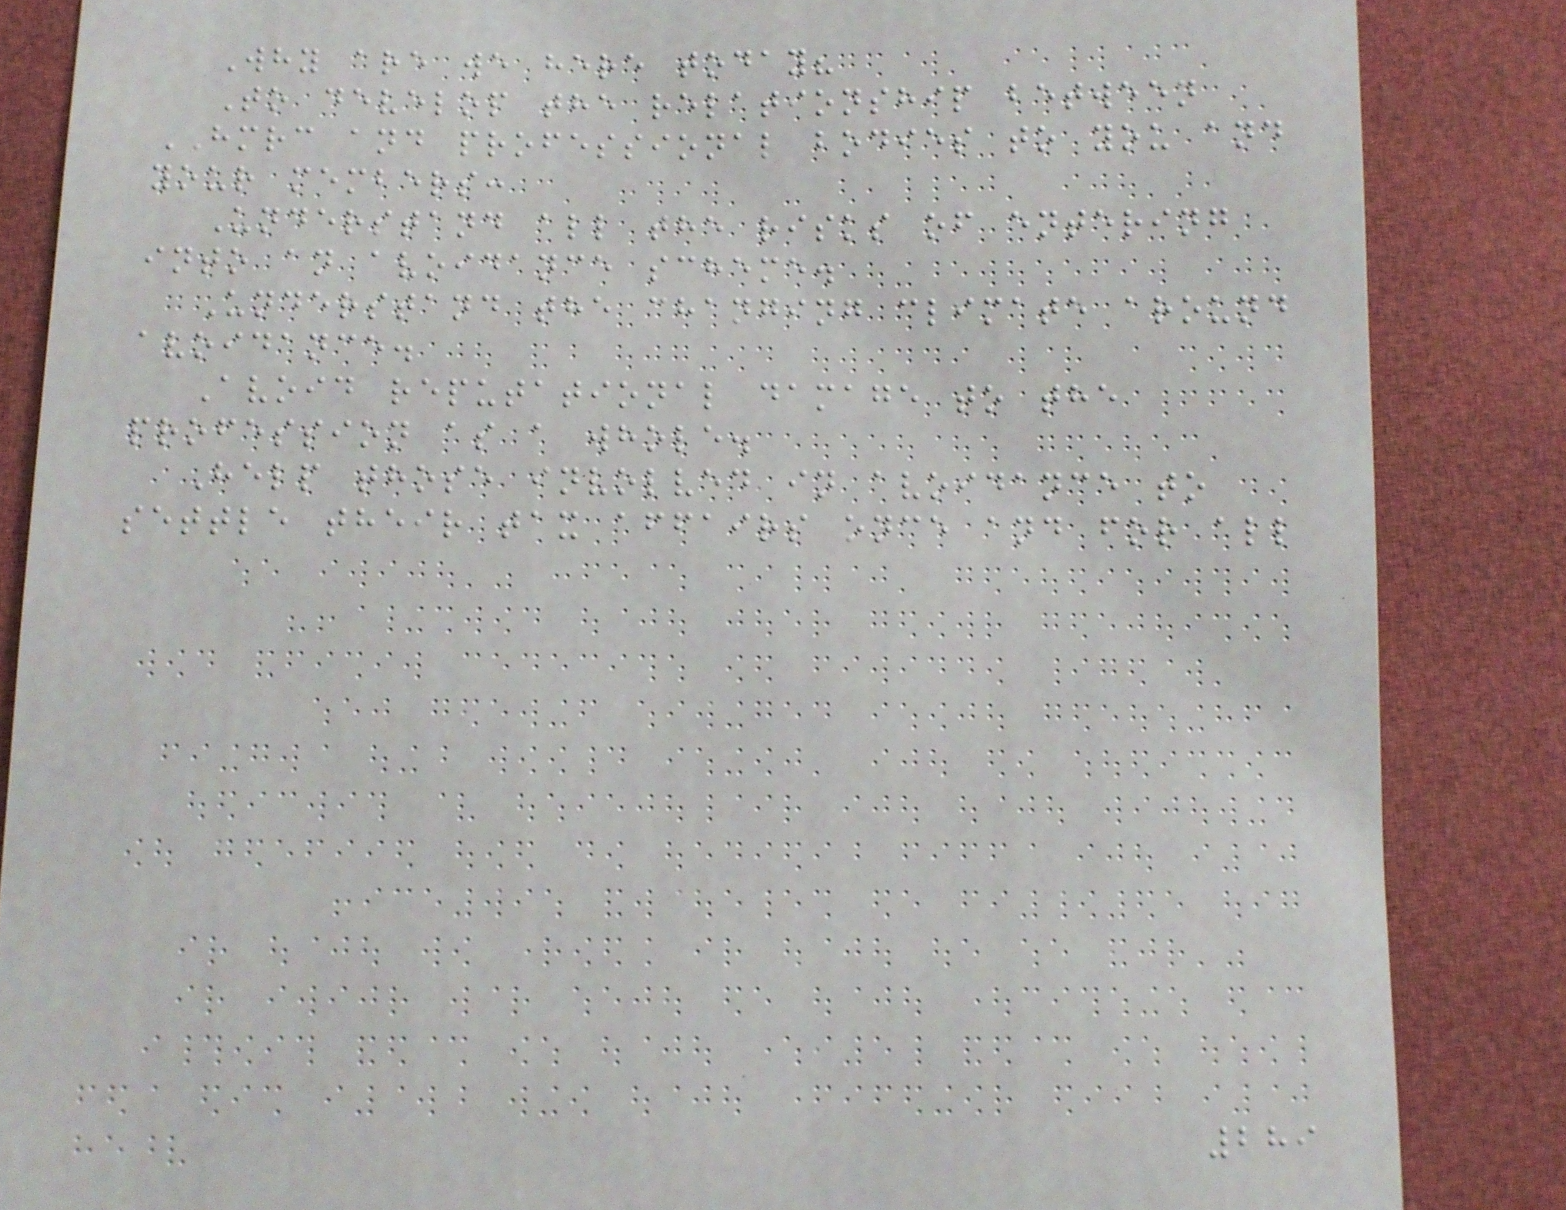Why are we here today?
To develop the relationship between
HMRC and professional bodies to you and
your members:
Understand all the risks of entering
into an avoidance scheme.
Understand the changing climate around
avoidance.
Avoid reputational damage to the
profession as a whole.
Help those involved in avoidance to
settle their tax affairs once and for all
289
